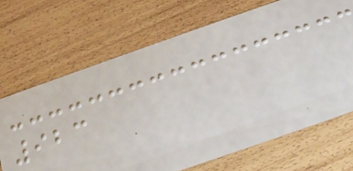923
